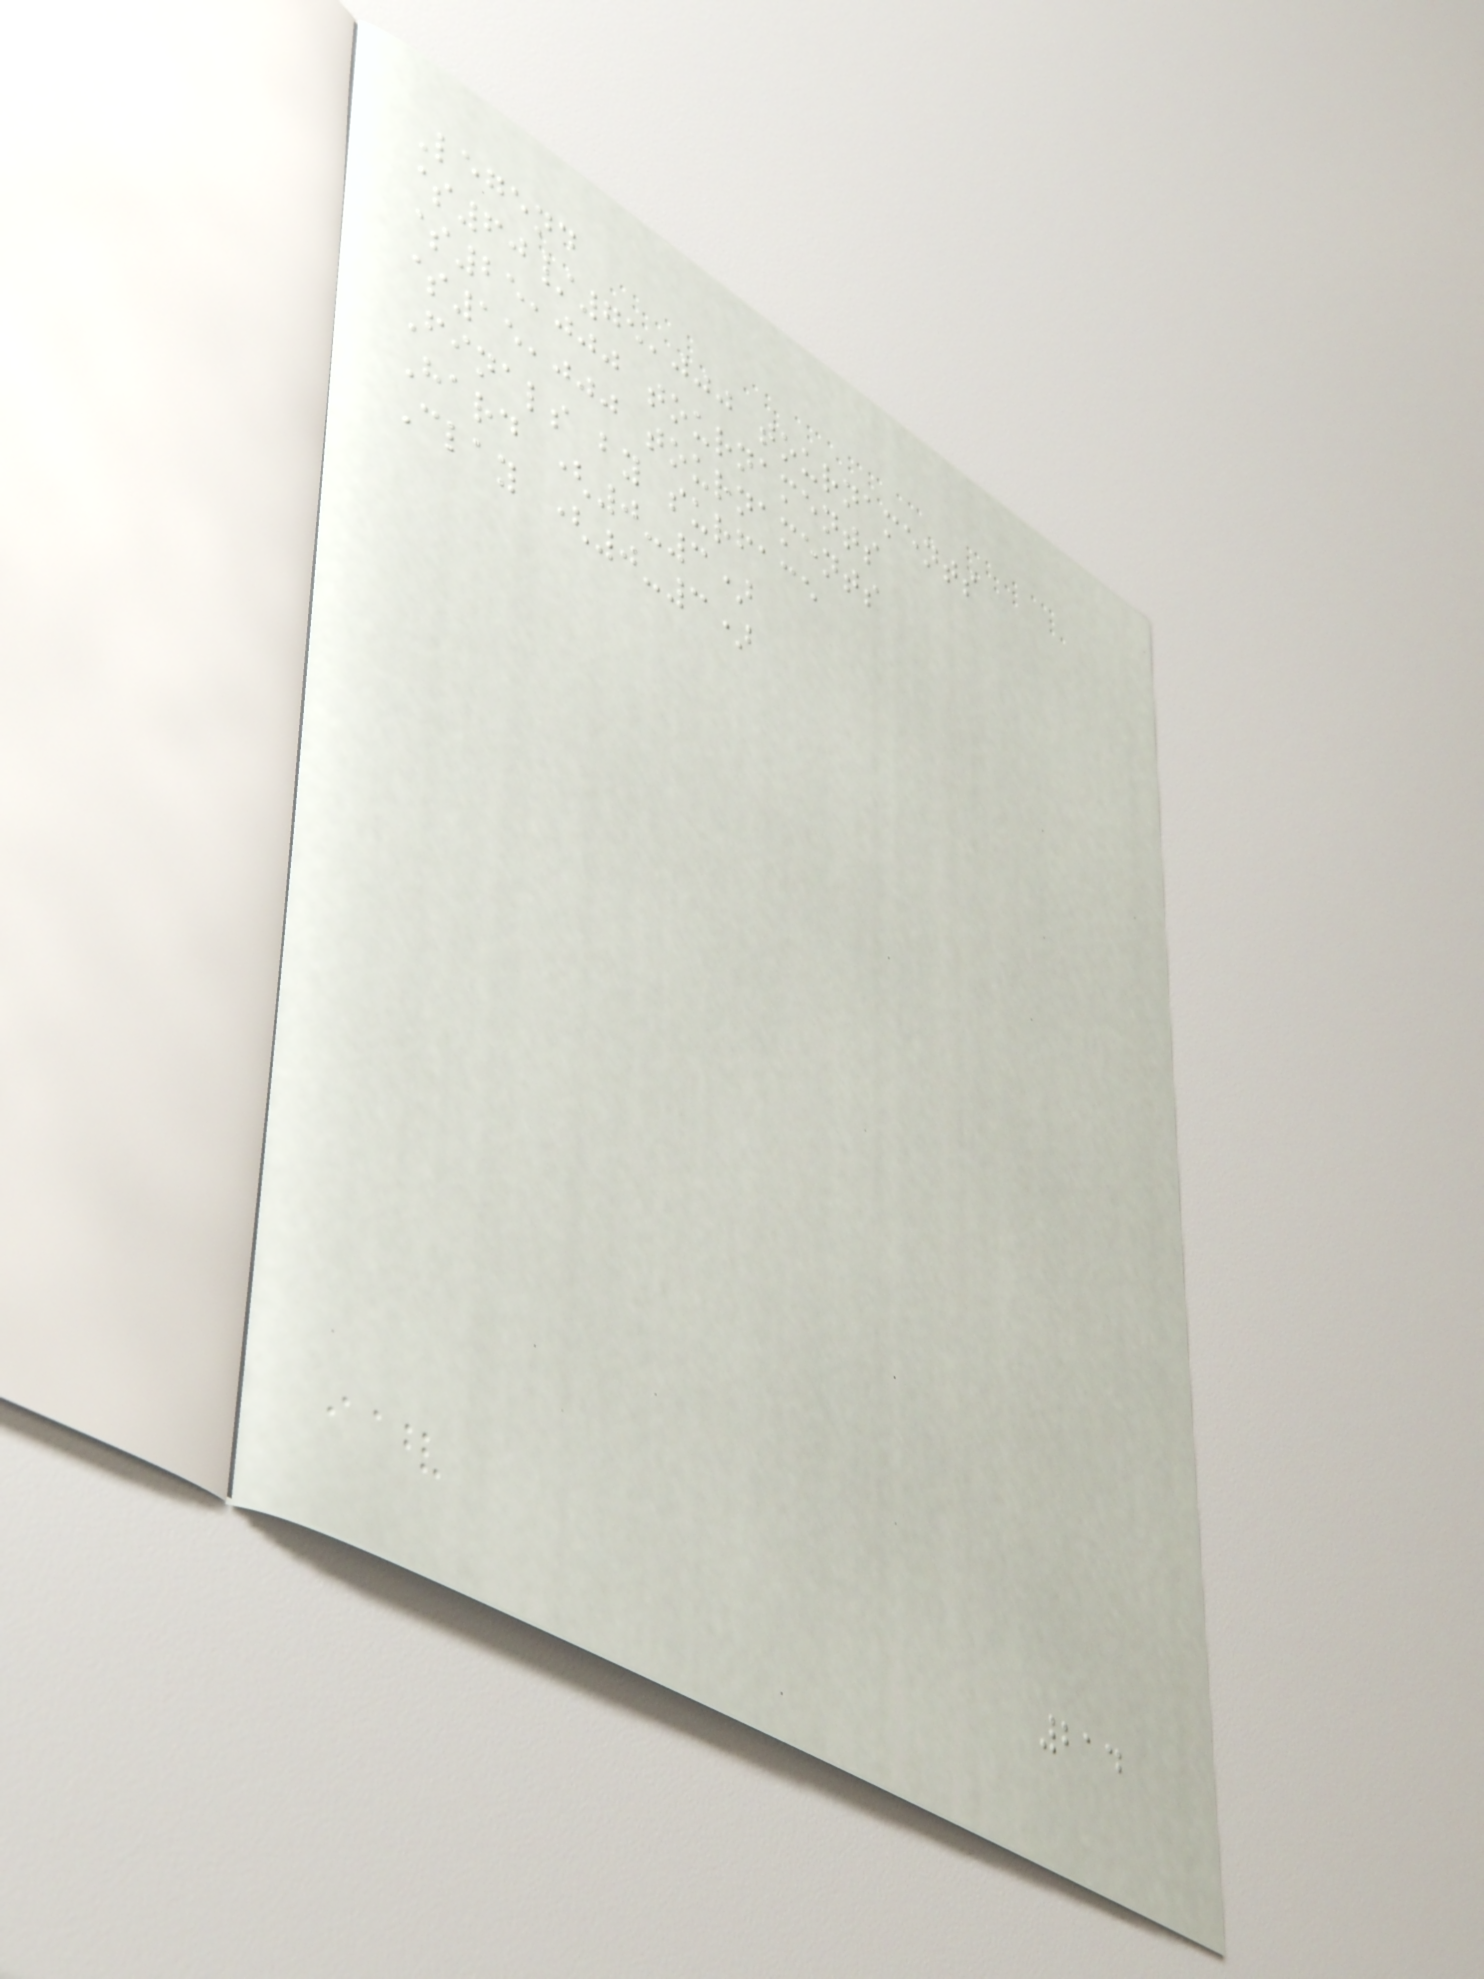Legend
$60/75,000 tournaments
$25,000 tournaments
$15,000 tournaments
Finals by surface
Hard (0-3)
Clay (0-3)
214
